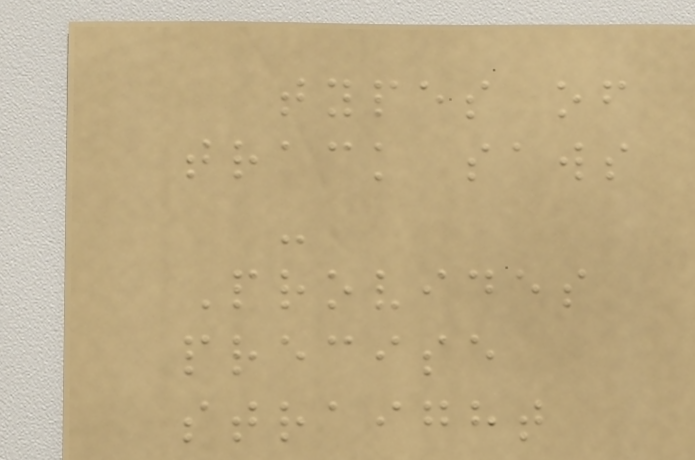types of
track saws
-
Provides
precise
straight
